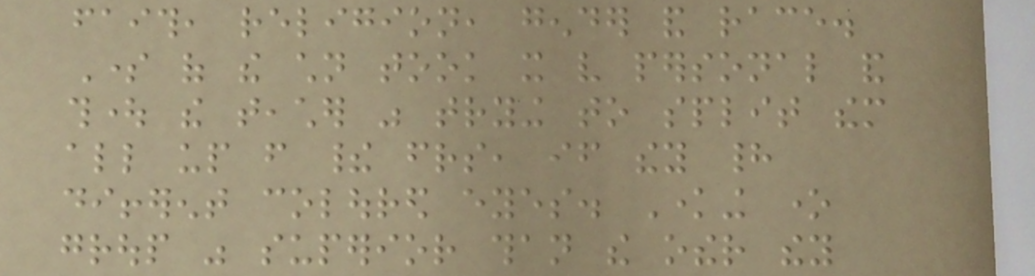faith, religion, gender and race.
Some of the children took it very personal and
thought the teacher was trying to split them
all up from their friends, if they had
different coloured eyes. Knowing one
group was superior than the other they
